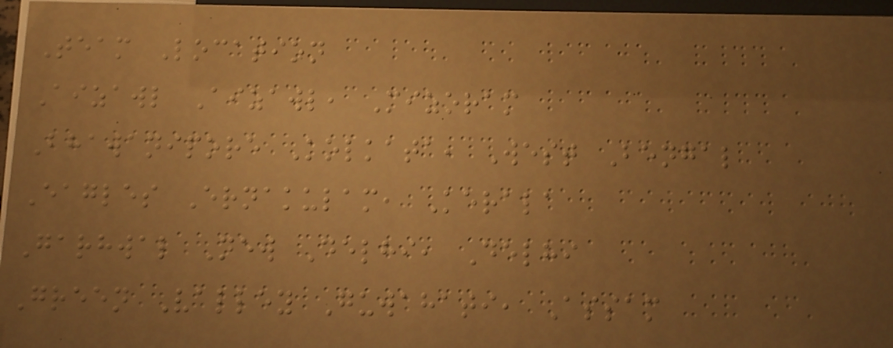Team Location
Aizawl Aizawl, Mizoram
Bhawanipore Kolkata, West Bengal
Eagles Ernakulam, Kerala
Garhwal New Delhi, Delhi
Green Valley Guwahati, Assam
